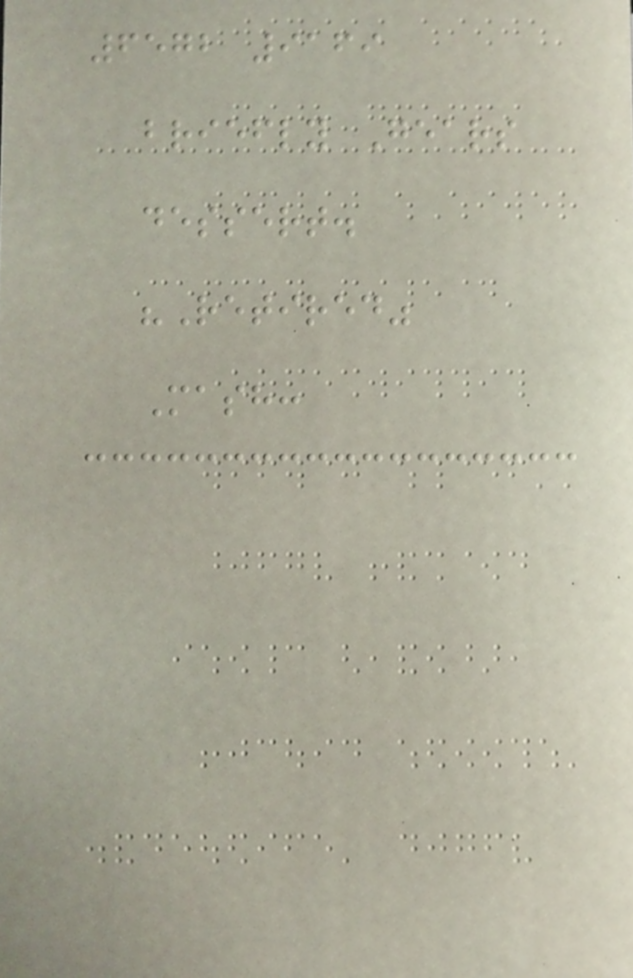6572 9169
briefly Gears
dessert.
"Retired"
Mash:
